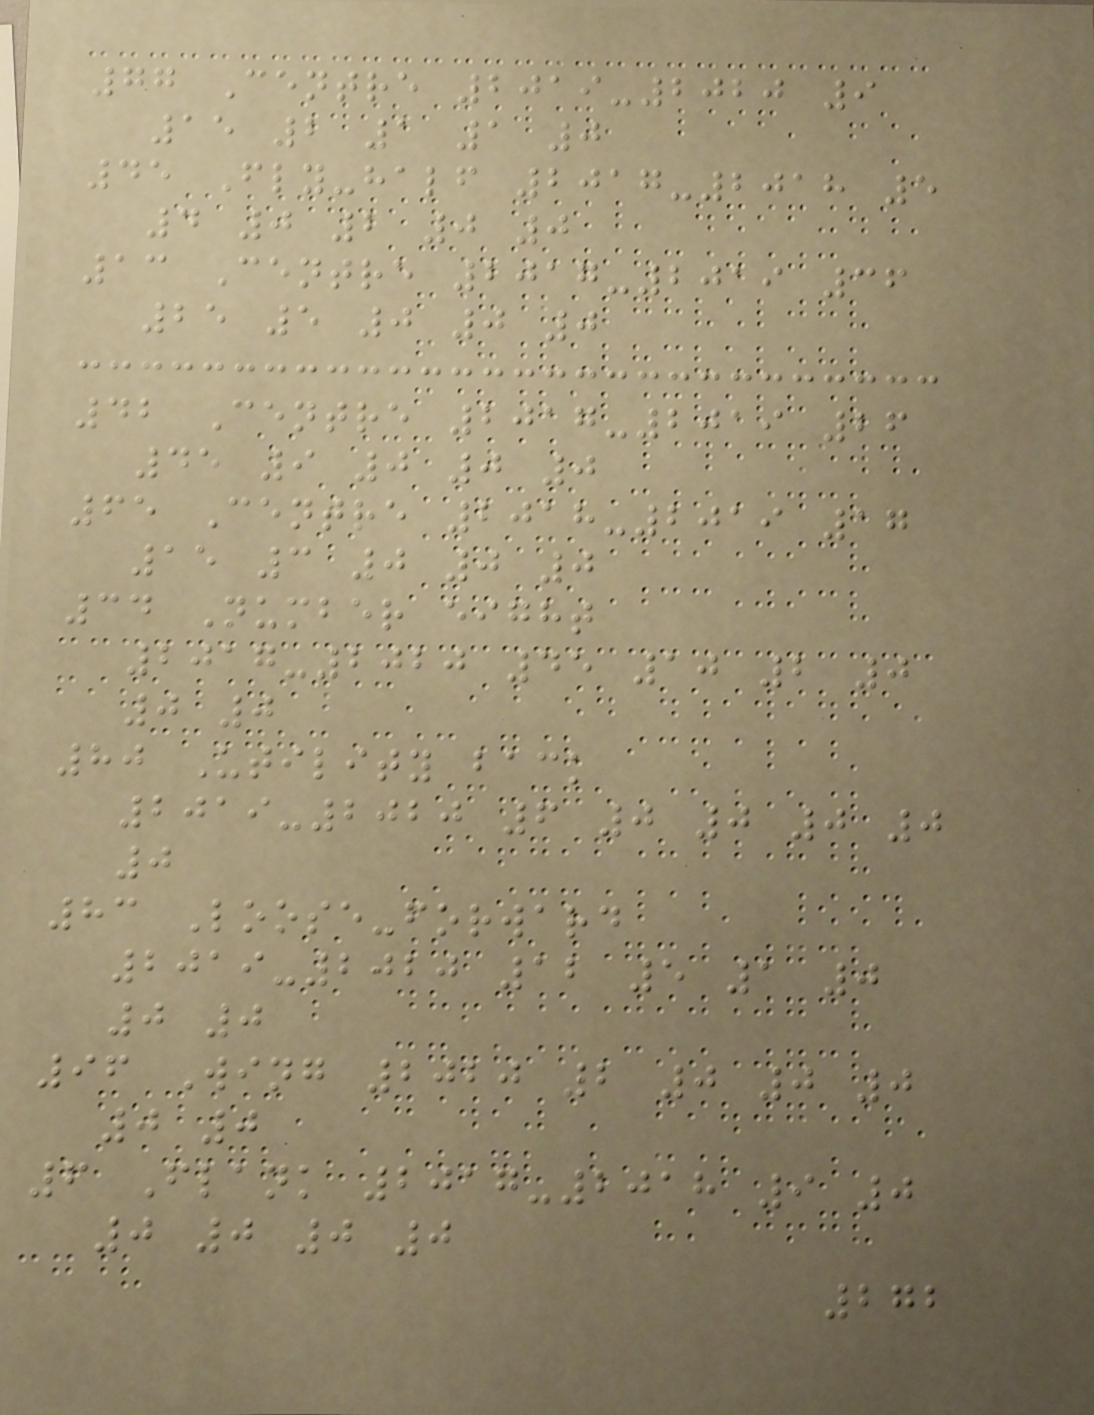77 Centre 2019-2020 9
15 2 1 1 0
45 Fly-half 2017-2018 5
4 0 2 0 0
13 Centre 2017-2019 36
25 5 0 0 0
42 Centre 2017-2019 26
45 9 0 0 0
65 Centre 2018-2019 17
15 3 0 0 0
34 Number eight
2017-2020 45 10 2 0
0 0
80 Utility back
2019-2020 6 0 0 0 0
0
83 Loose-forward
2019-2020 12 5 1 0
0 0
96 Wing 2020 2 0 0 0
0 0
6 Flank 2017-2018 9 0
0 0 0 0
272
